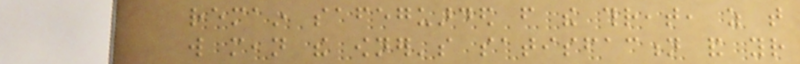remain safeguarded from the threat, as that
will mean the owner's satisfaction and your
